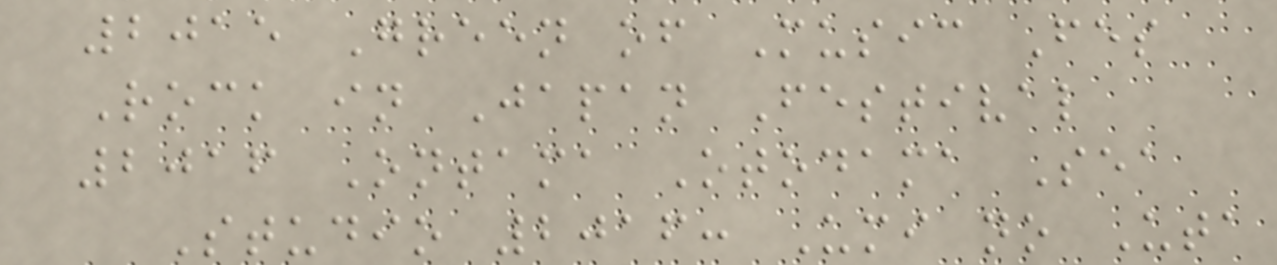2015 Green of Music Fes
Rock in Japan Festival
2016 Ontama Otodama Sea
Studio 2016: Umi no Uta
